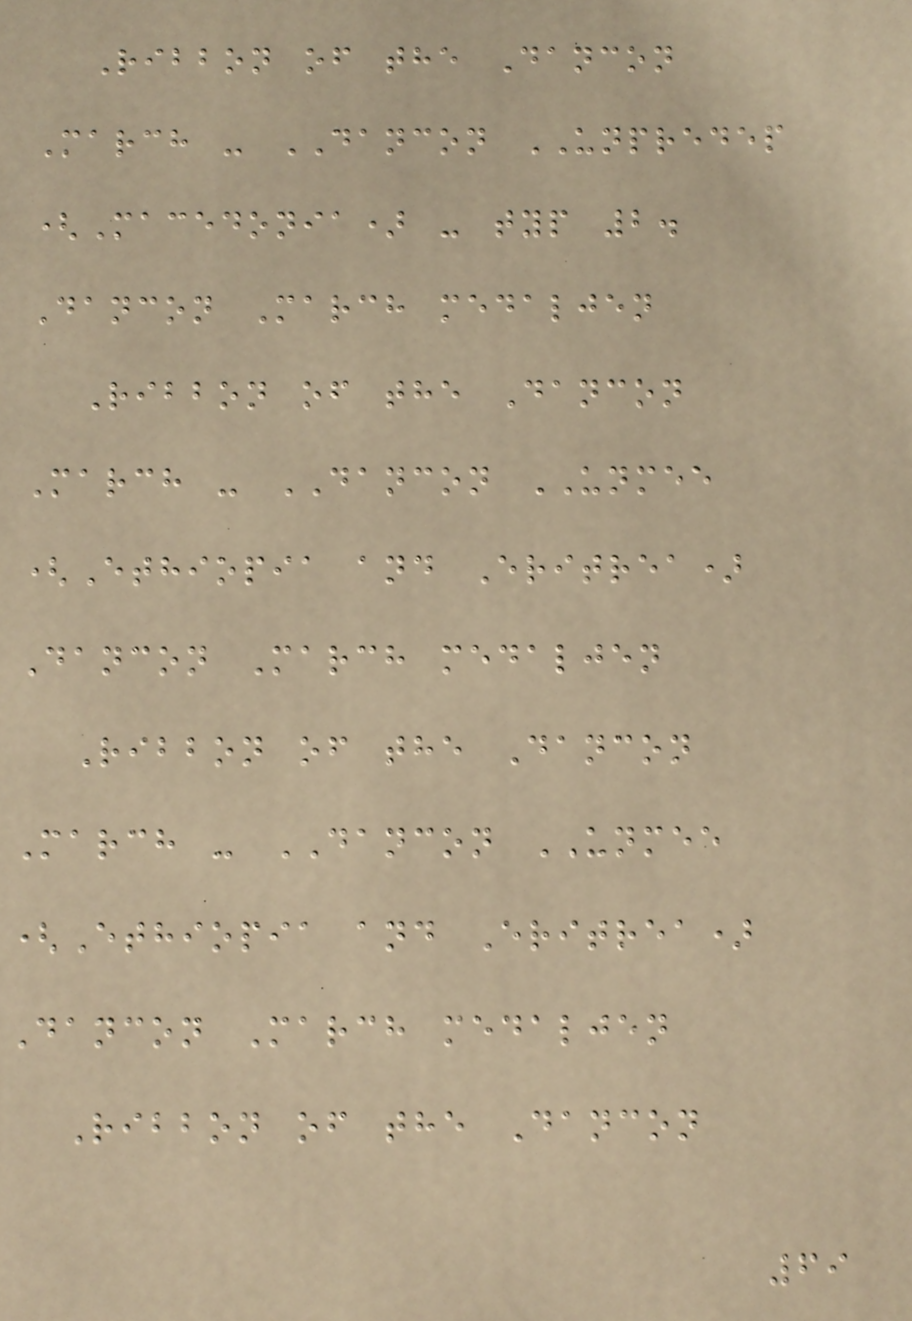Ribbon of the Dancon
March - DANCON UNPREDEP
(Macedonia) - typ 2.
Dancon March medaljen
Ribbon of the Dancon
March - DANCON UNMEE
(Ethiopia and Eritrea)
Dancon March medaljen
Ribbon of the Dancon
March - DANCON UNMEE
(Ethiopia and Eritrea)
Dancon March medaljen
Ribbon of the Dancon
69
